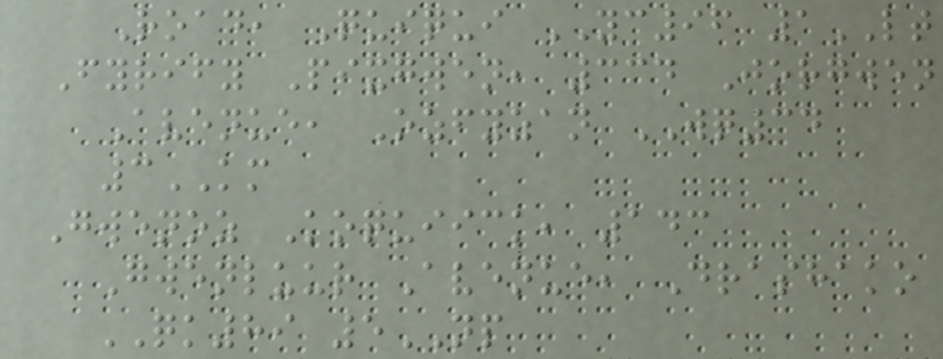Road, Quiqui YC96 1LT
Fyrify Pixgwen, 334 Jorgwen
Avenue, Ozfyzan WQ34
3KM
Gwenoz Koquiick, 143
Gwenluur Avenue, Drashako
QK89 5NP
